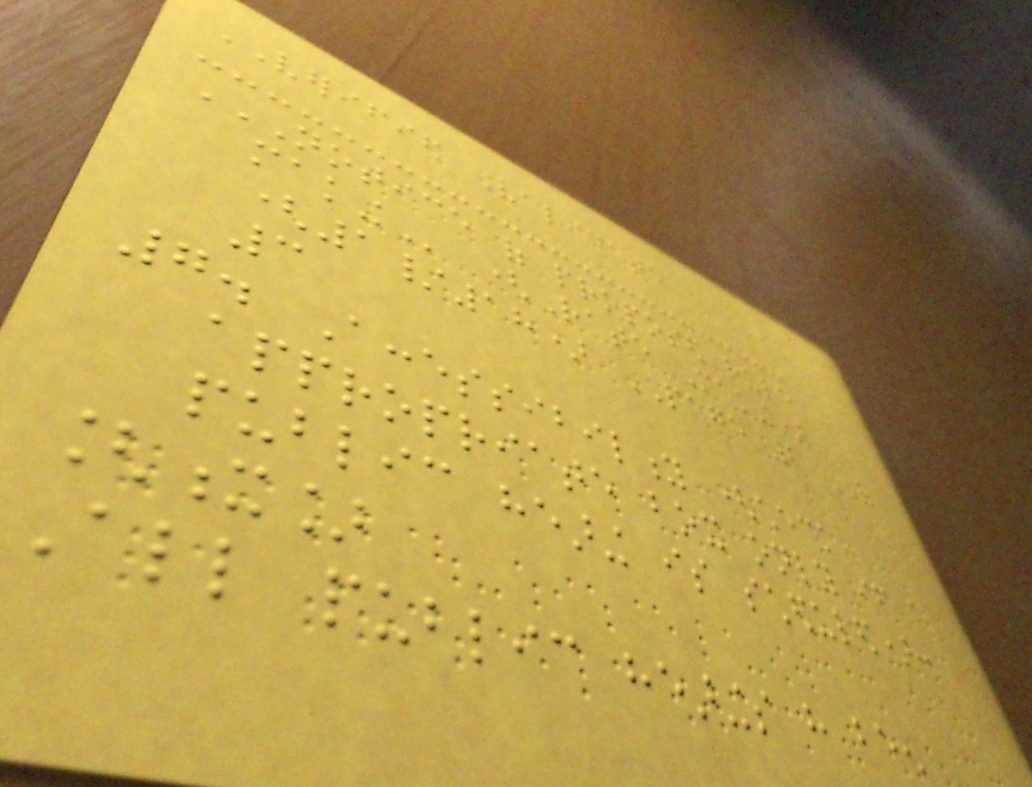VERIFIED Validate
NOTICE OF PROPOSED RULE
MAKING (Rate Making)
(1/18) PAGE 2 OF
3
7. Accessibility (check
appropriate box only if a
public hearing is scheduled):
[x]
All public hearings have been
